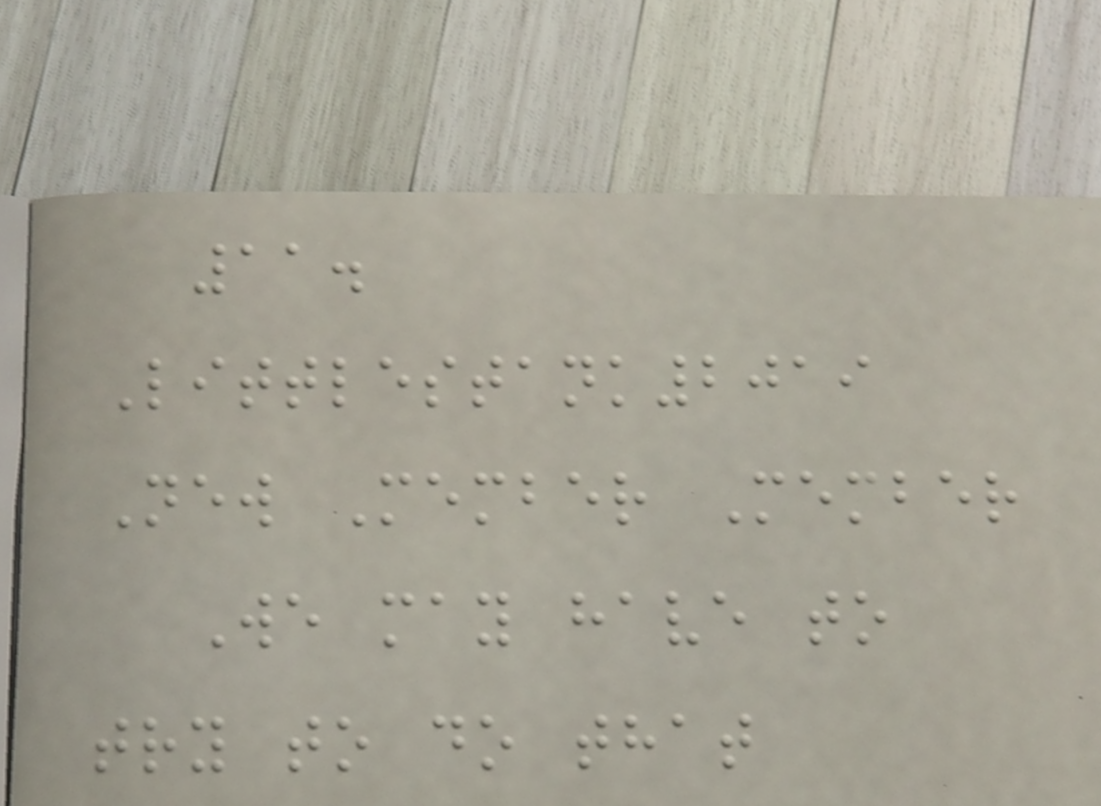11.
Littlestank2019
New Member Member
We may have to
try to do that
